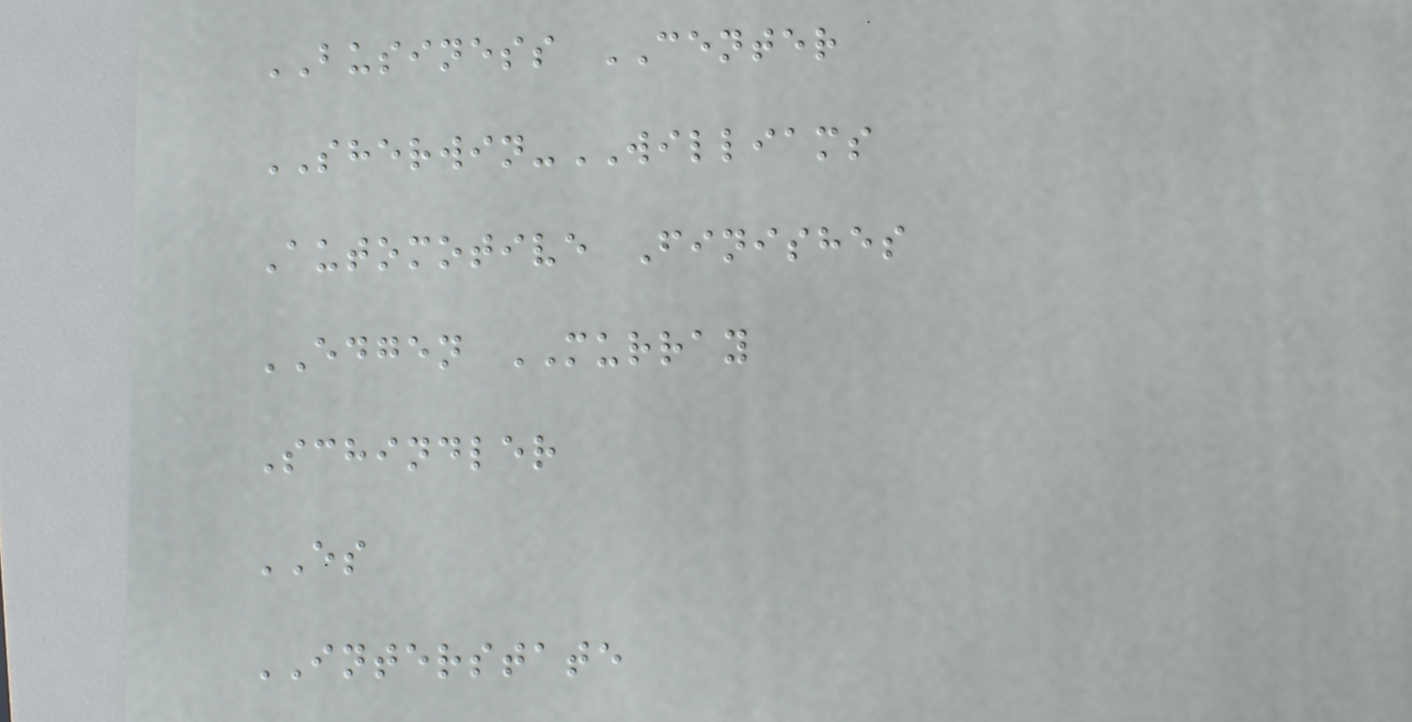BUSINESS CENTER
SHERWIN-WILLIAMS
Automotive Finishes
EDGEN MURRAY
Schindler
ES
INTERSTATE
